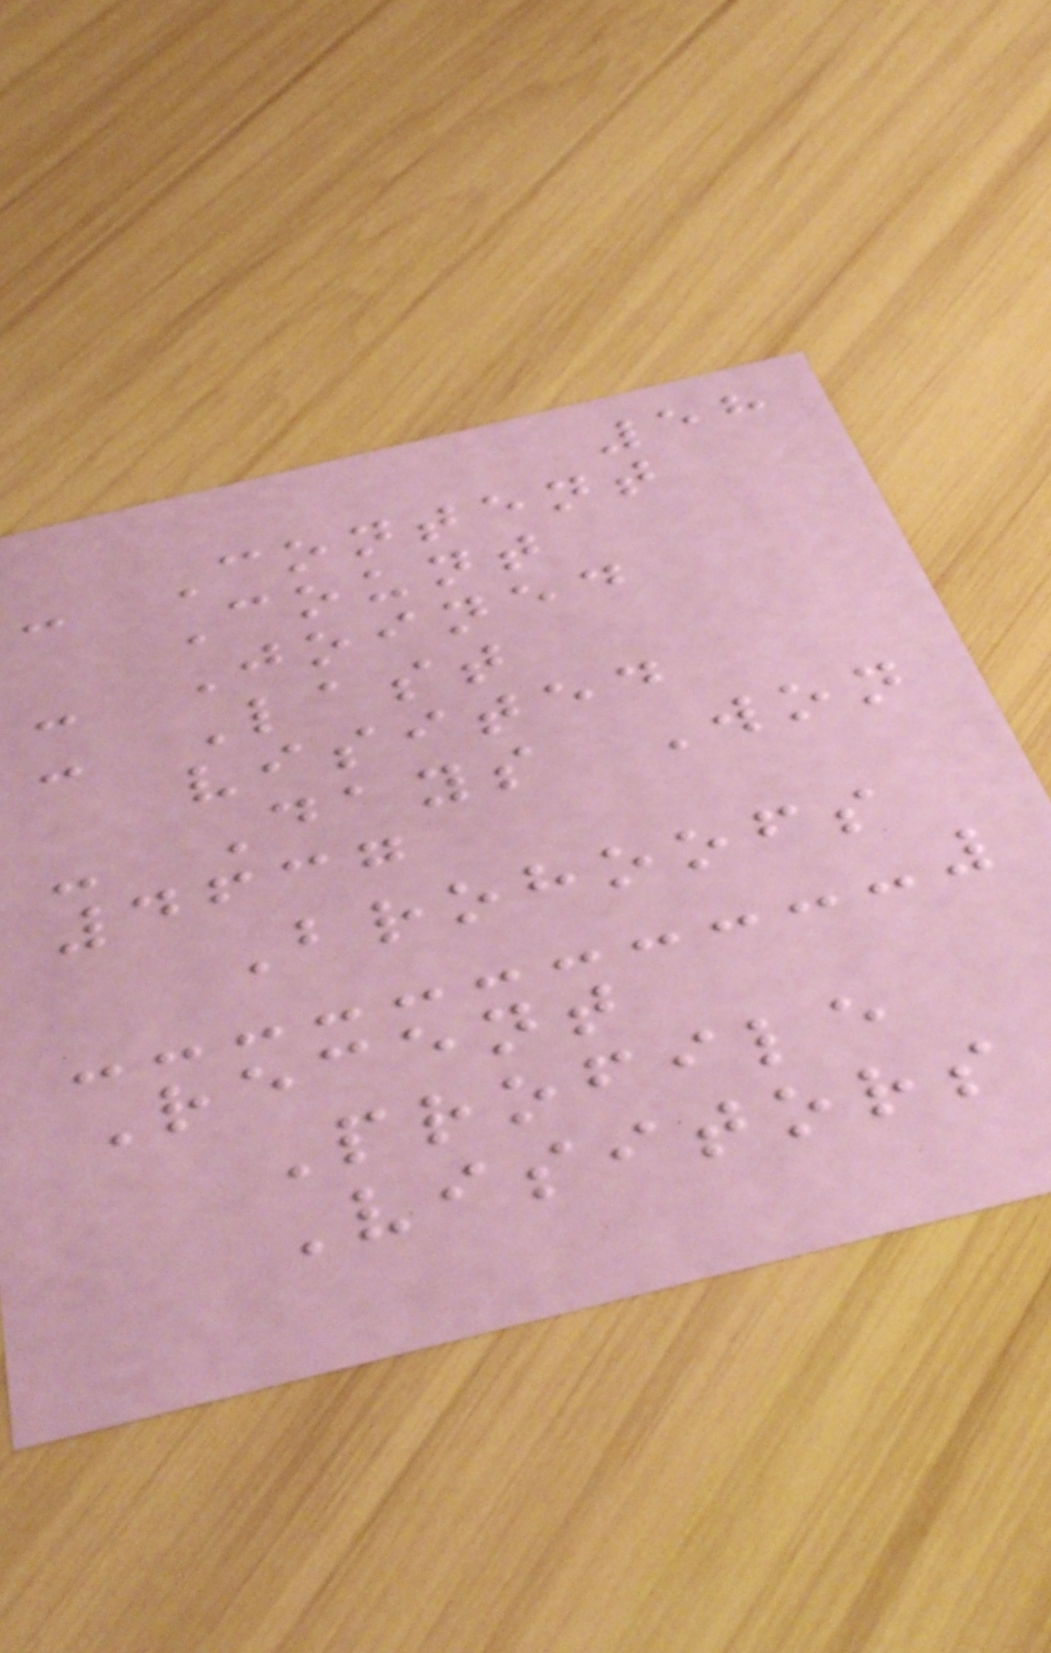58
- Content
Count
- Joined
- Last
visited
- Days Won
4637
Brohoofs
Recent
Profile
Visitors
